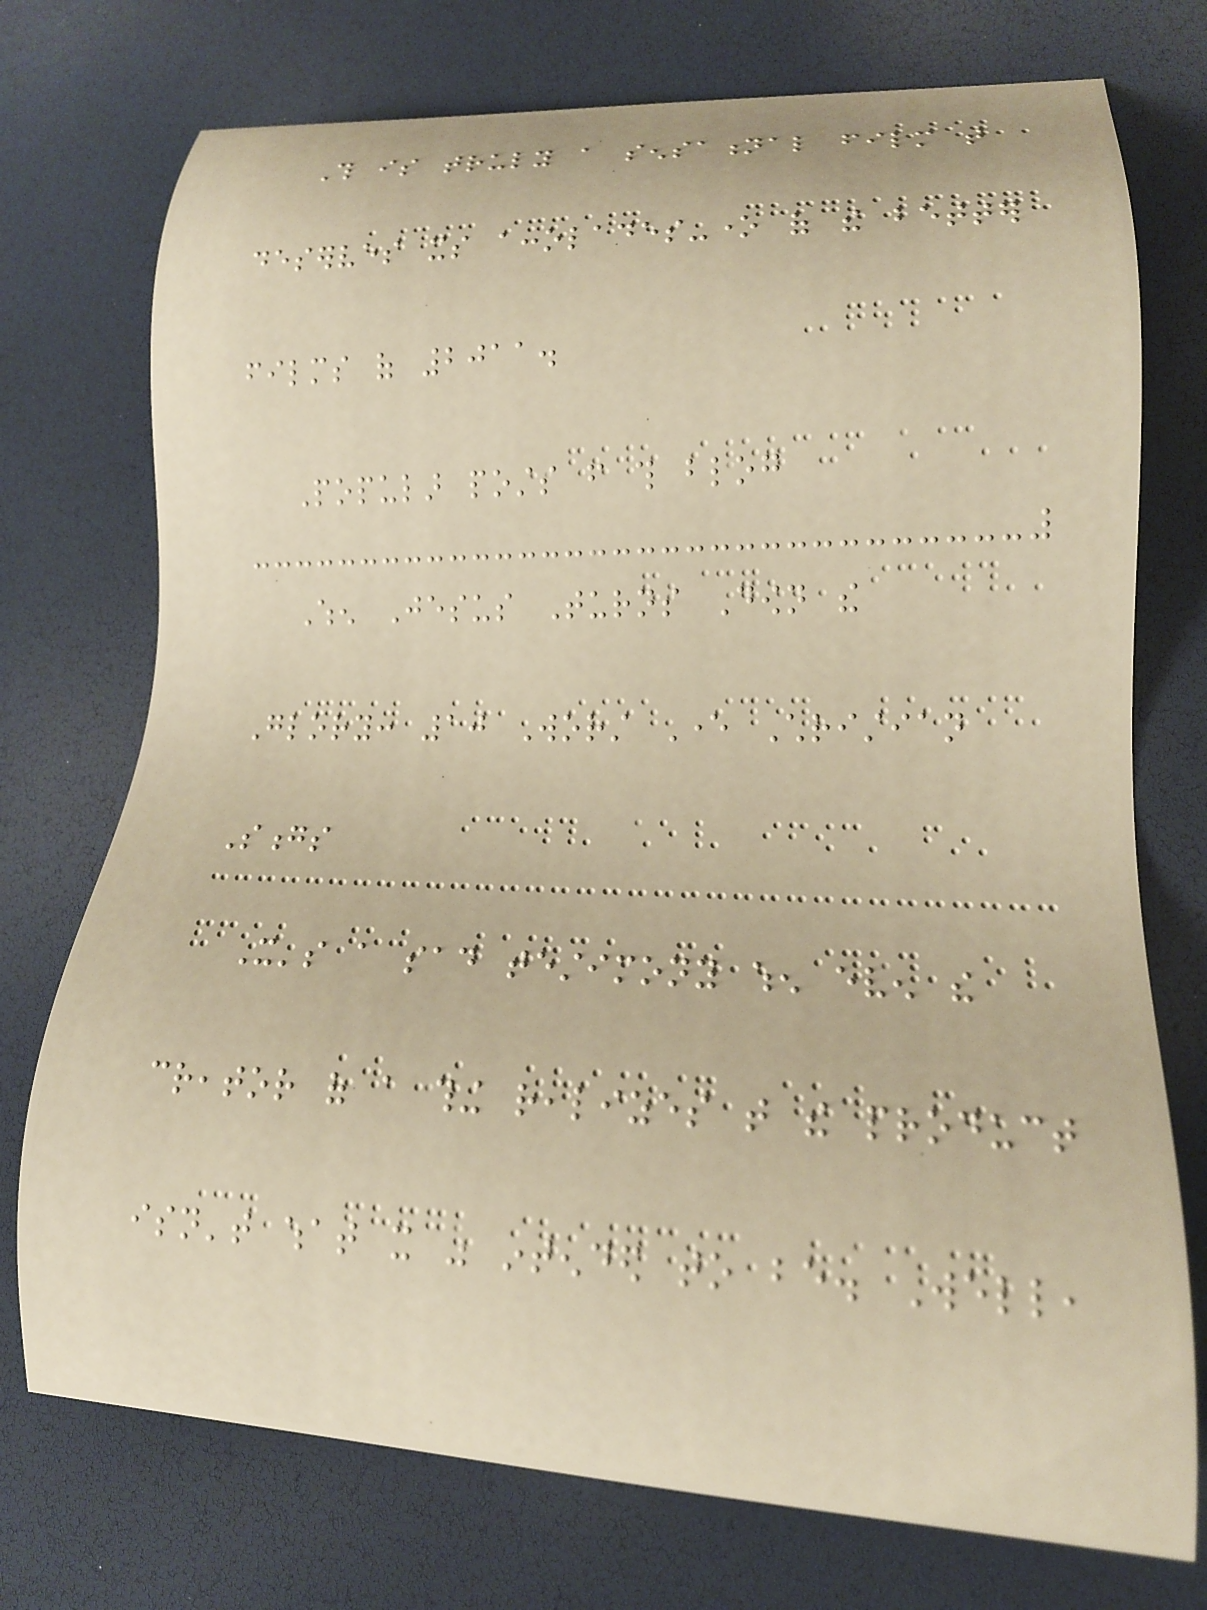This is truly a sensational film that
deserves its accolades-one of the better
films of 2011.
Popular posts from this blog
When Jesus Turns Down the
Glory: 10 Worst Ever Christian
Songs
It's a sad testimony when even the
creator of a thing realizes that the product
isn't what it was intended to be. Well,
